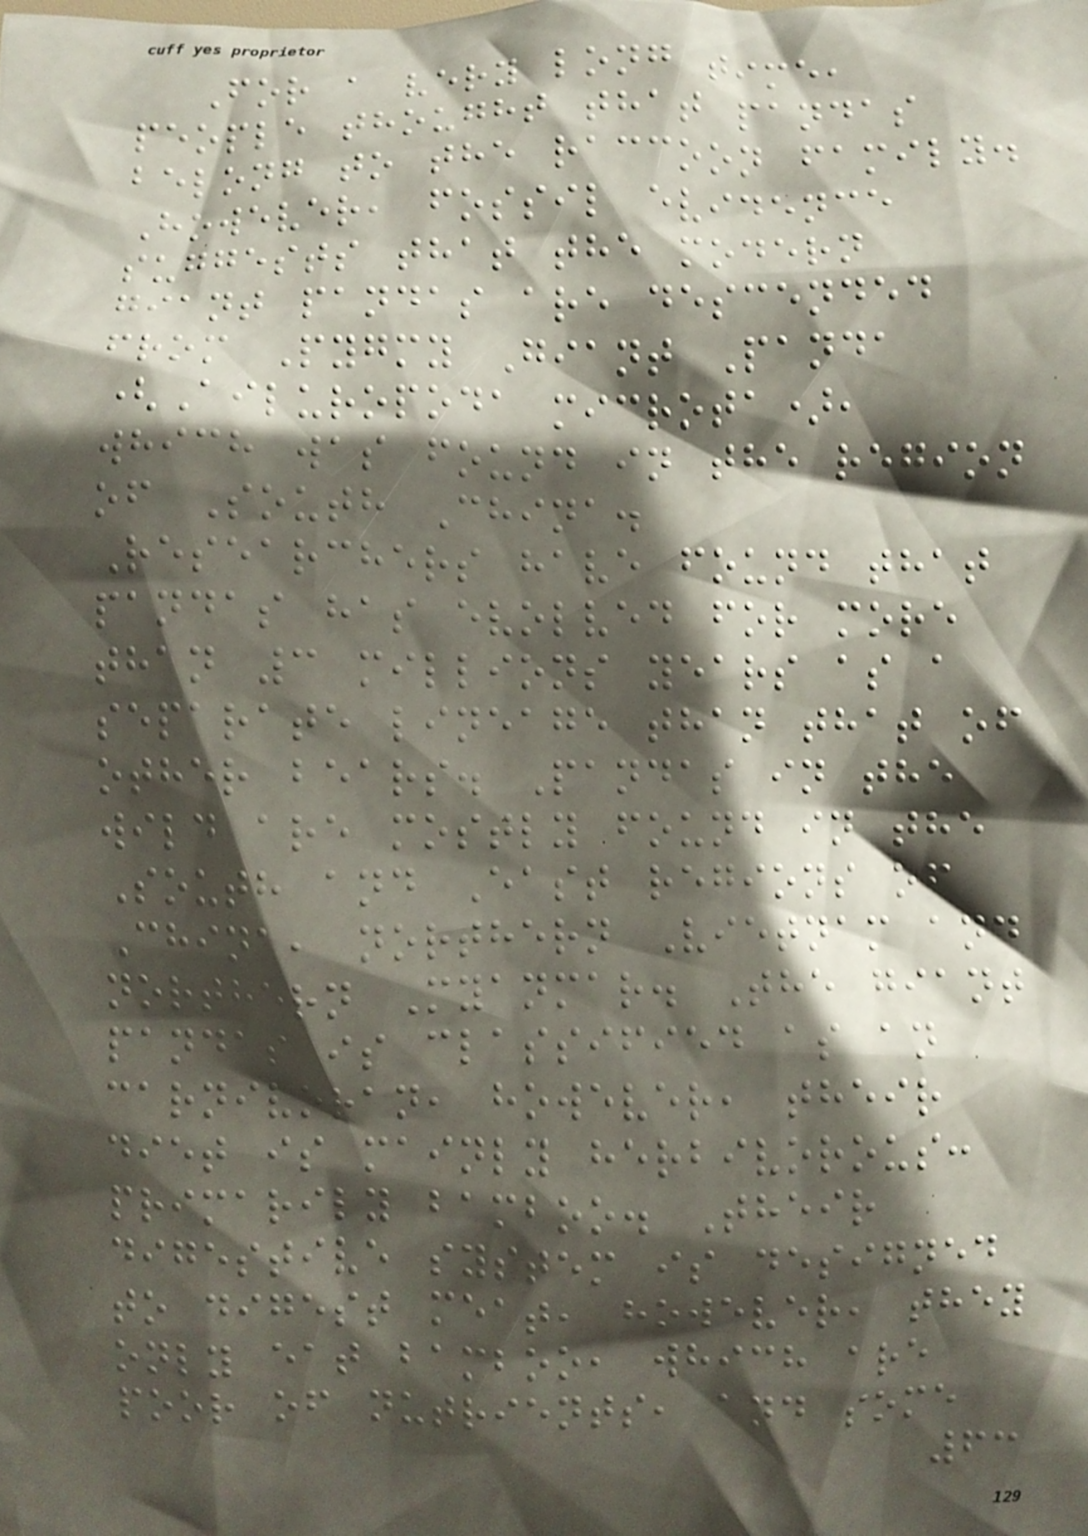For a very long time,
people thought that pandas
belong to the raccoon family.
However, fossil evidence
suggests that the modern
giant pandas are descended
from Pygmy Giant Panda
(Ailuropoda microta),
which was found in the region
of South China.
Researchers have found that
pandas has evolved for more
than 3 millions years as a
separate lineage than that of
other bears. Pandas in the
wild are mostly found in the
South and East regions of
China, northern Vietnam and
northern Myanmar. The giant
pandas is classified as an
carnivoran, however, their
diet is mainly herbivorous:
primarily bamboo. Their
digestive system is designed
to digest meat, however, they
only eat bamboo, which are
poor of nutrients, and some
63
